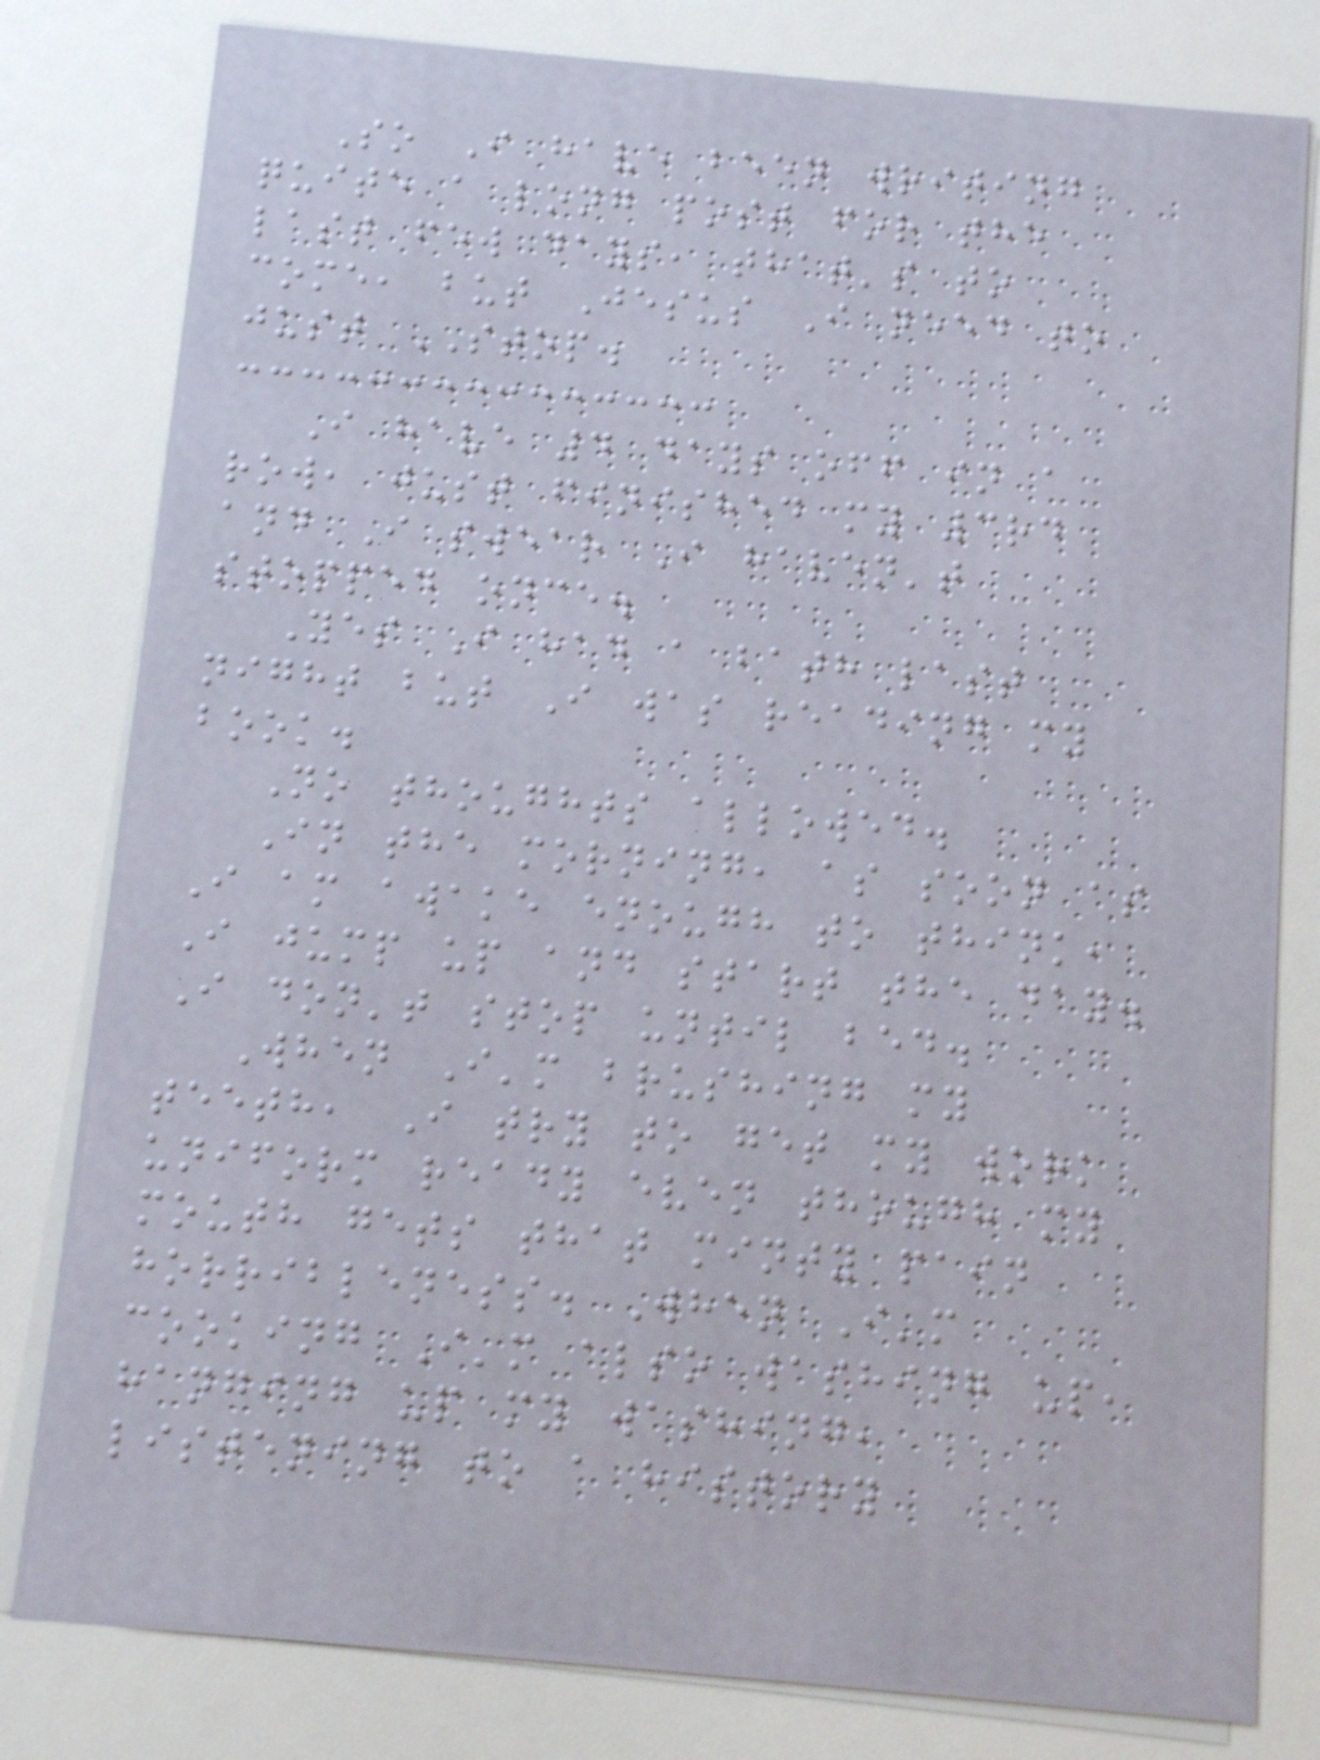So I have been writing
quite a long post for the
last few days, that's to
come, but Jesus I need to
just STOP.
I have 4 days off in a
row, just finished my 3rd
and I swear I haven't
stopped once.
Yes I had a bath last
night but I was reading my
book.
No thoughts allowed.
In the morning, as soon as
I am awake enough to think,
I jump up and start the day.
I don't stop until bed.
When I'm brushing my
teeth, I try to get my work
uniform ready even though my
mouth gets that minty pain
horribleness. When I'm
cooking I'm also washing up,
hanging up my washing,
listening to a history
